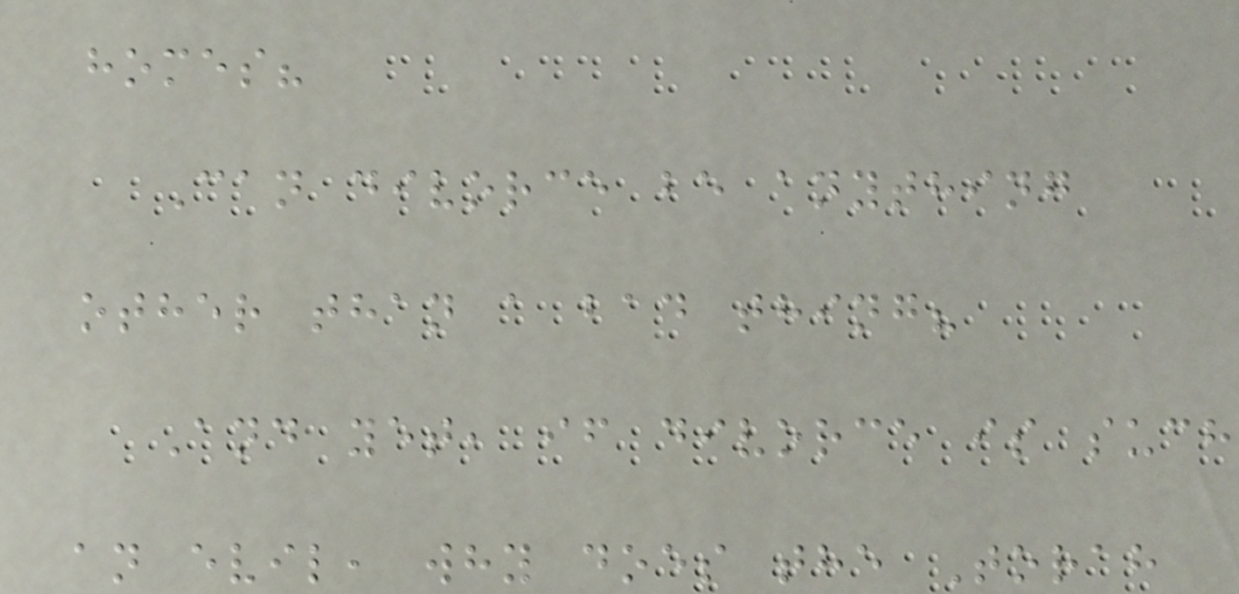homes?
Can divorce be anything
other than a bad thing?
And yet, if divorce is such
an evil, why does the Torah
